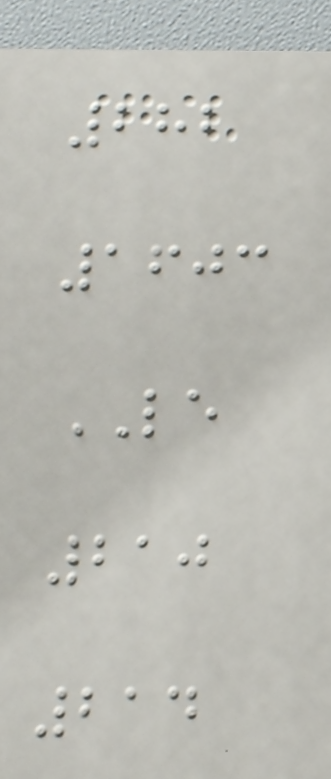282
1603
LE
210
214
